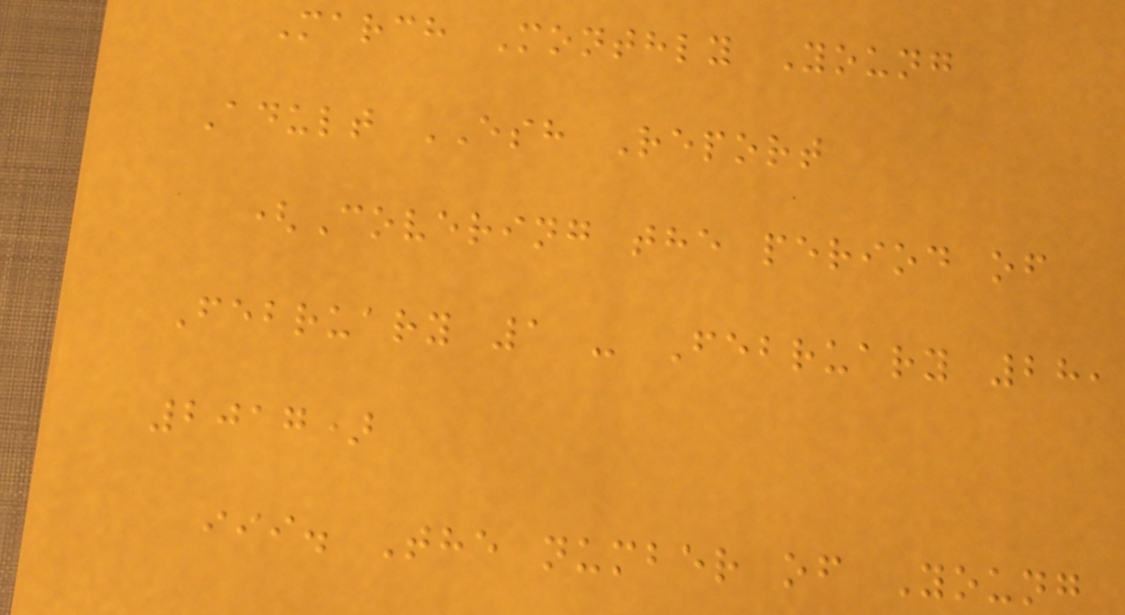March Monthly Young
Adult ESH Report
(Covering the period of
February 1 - February 28,
2017)
iii. The number of Young
